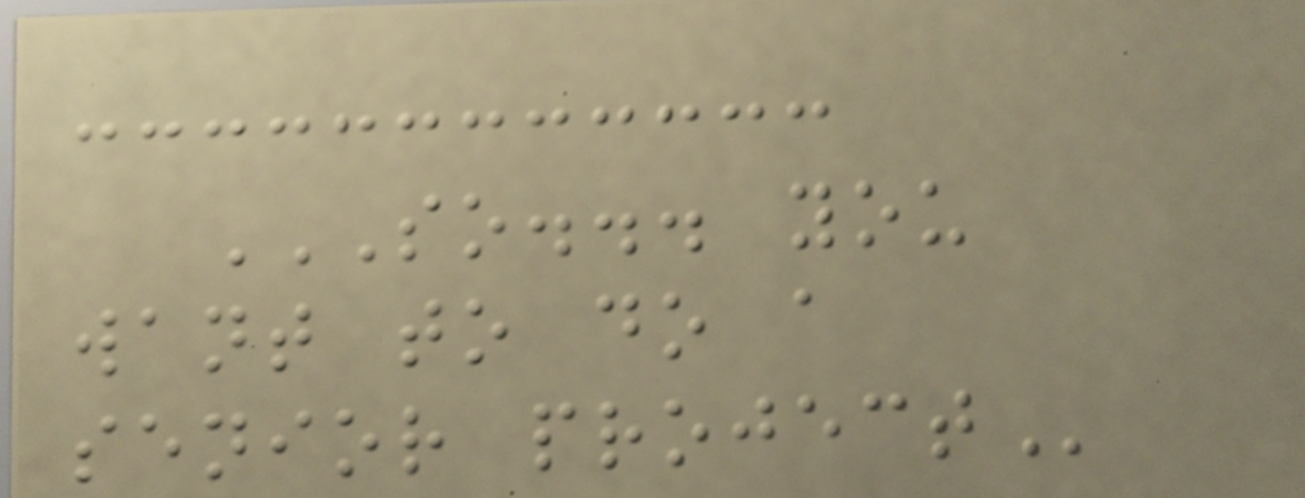SO... YOU
WANT TO DO A
SENIOR PROJECT
